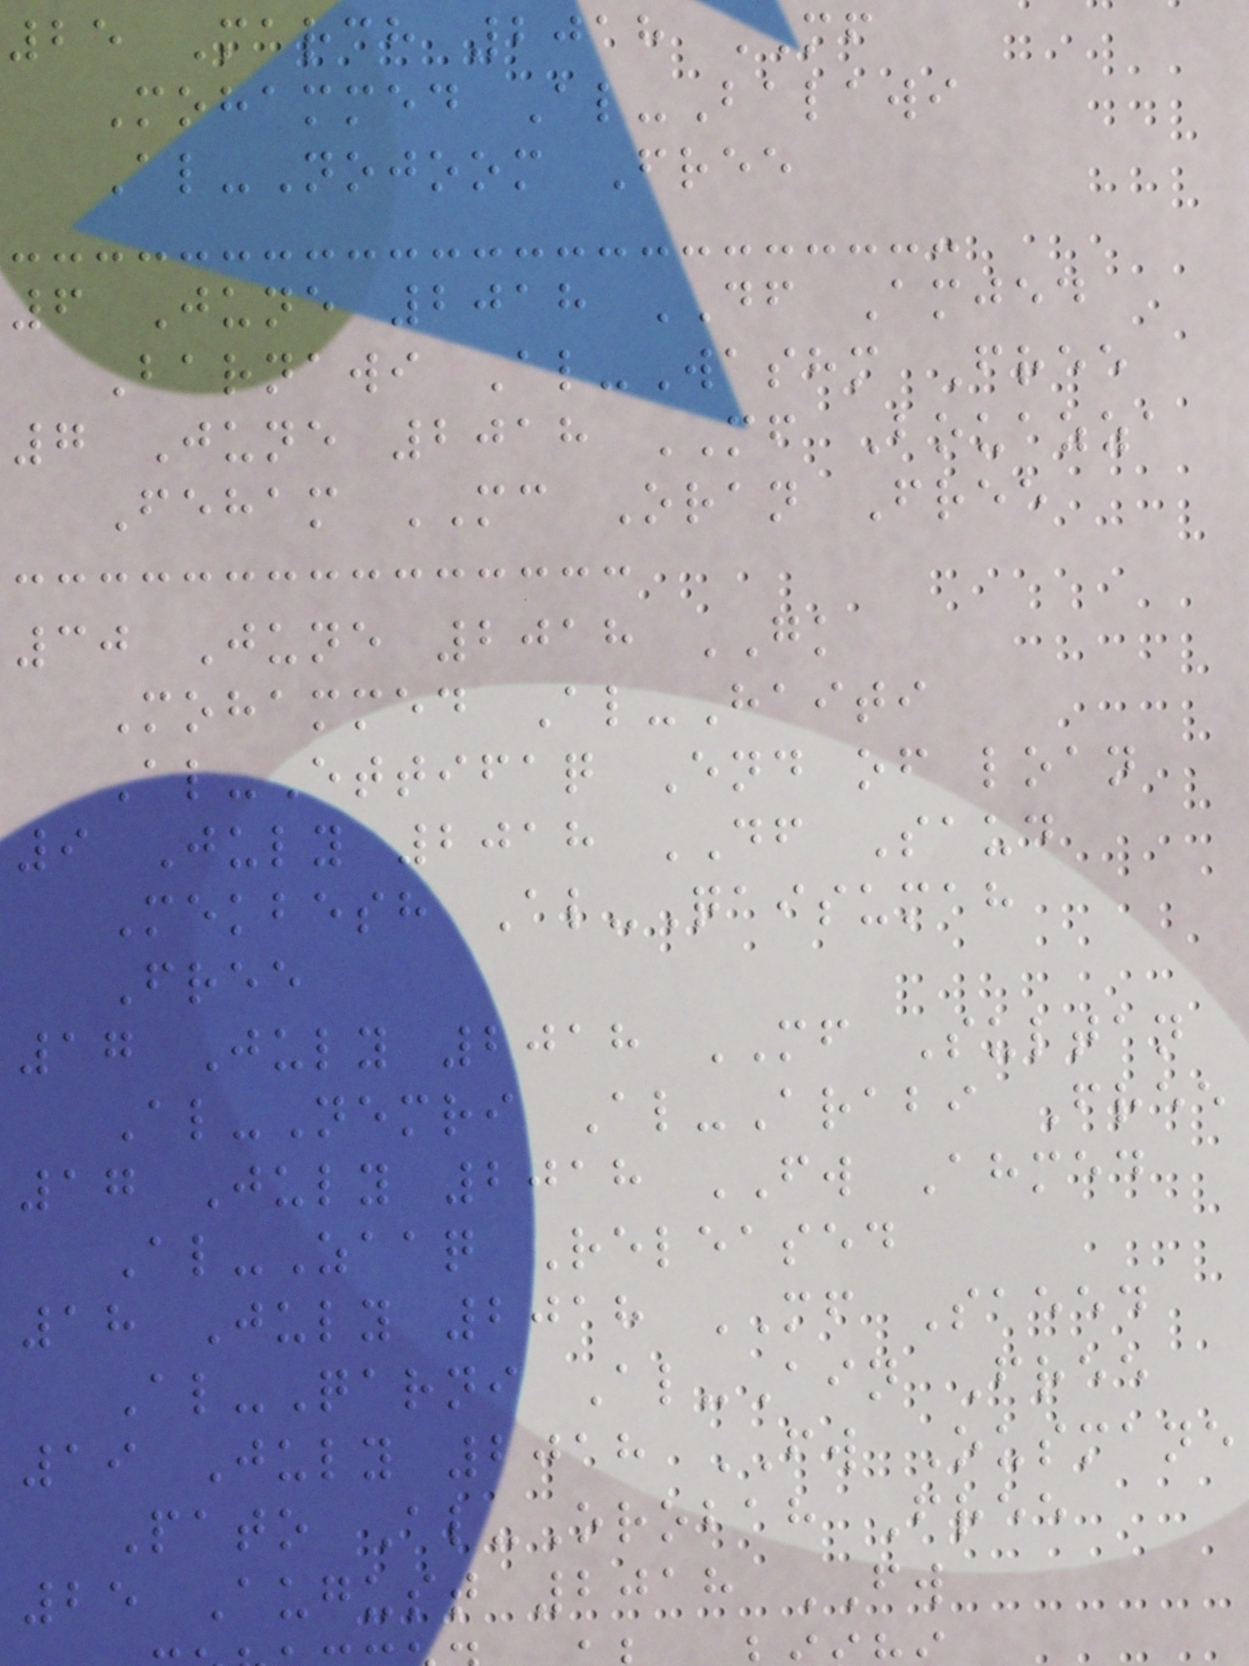25 March 2018 MF
Mohammed Al-Balawi
Al-Nojoom Free
6 June 2018 DF Amjed
Barnawi Al-Washm Free
7 June 2018 MF Bouazza
Feham MC Oran Free
30 June 2018 GK
Mohammed Al-Haiti
Al-Ettifaq End of loan
9 July 2018 DF Saud
Mekbesh Al-Qaisumah
Free
17 July 2018 MF Sultan
Al-Nemri Al-Arabi Free
17 July 2018 FW Ahmed
Al-Zaaq Released
18 July 2018 MF Saeed
Al-Qarni Al-Ain Free
19 July 2018 FW Ousmane
Pato Al-Orobah Free
25 August 2018 FW
